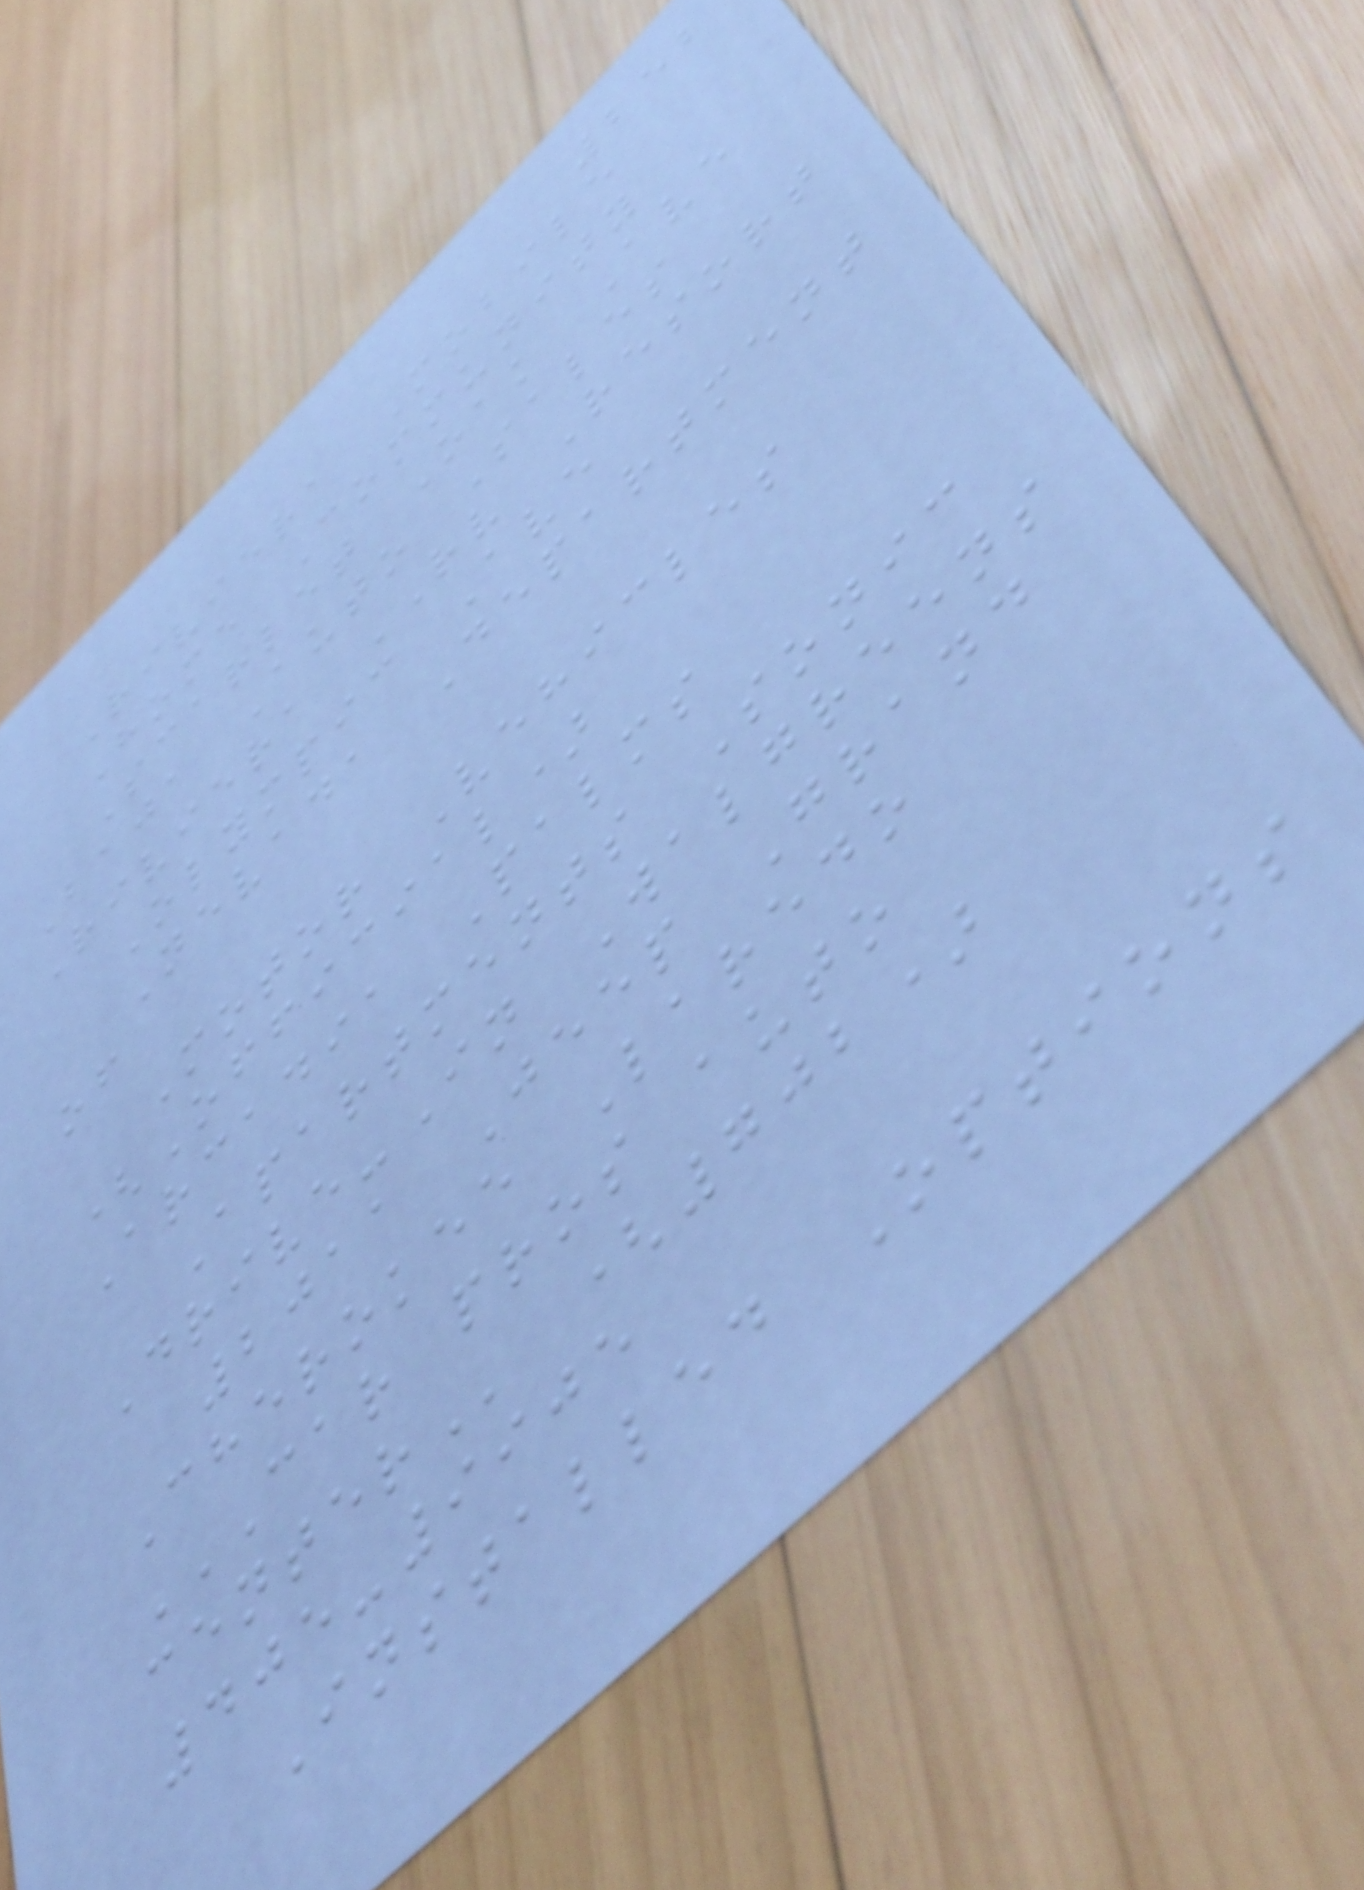252
Riviera Mobile
Home Community
Scarlet Oak Ave
Baja Auto Sales
Riviera RV Resort
Olympic Ave
Nevada Department
of
Motor Vehicles
(Official)
Arcadia Palms
Apartments Sonic
Drive-In Walgreens
2011 Jeep Grand
Cherokee Laredo
CAR PROS AUTO
CENTER (702)
405-9905
Installed Options
